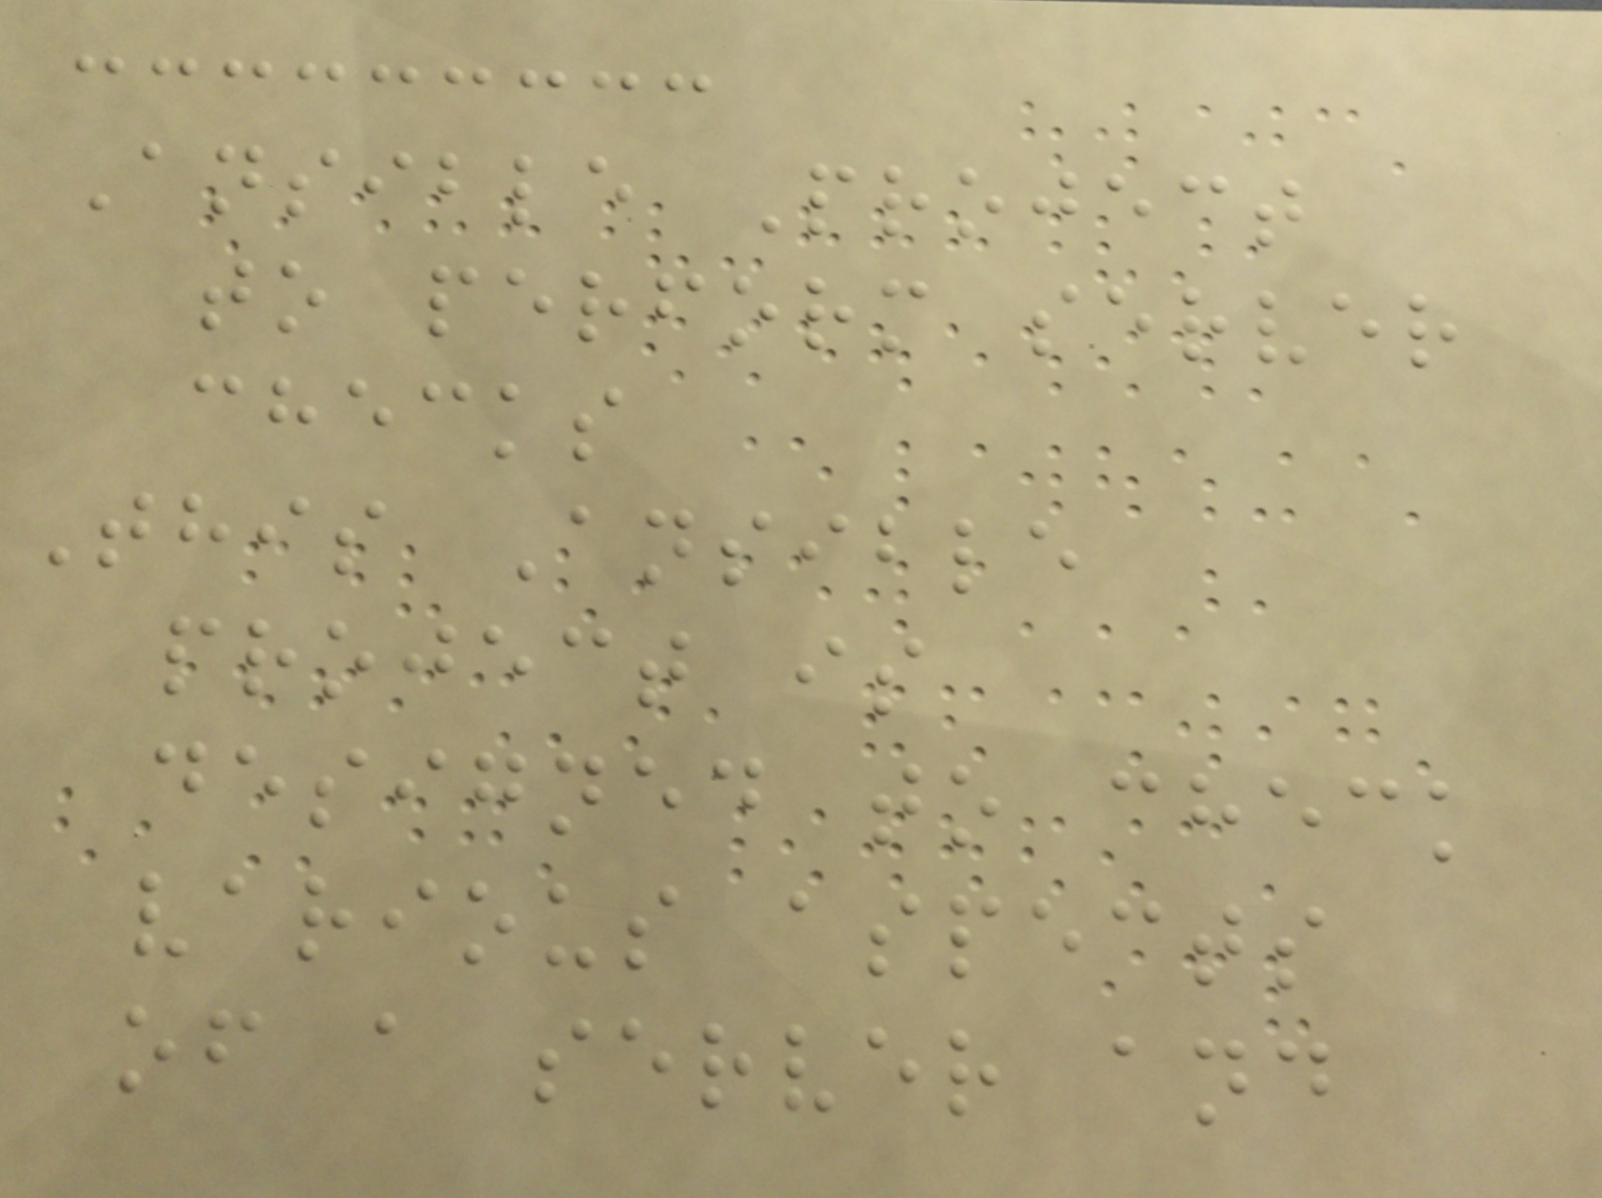Ansible Project
to perform server
checks
This Ansible
project is
designed to check
various aspects
of a server and
